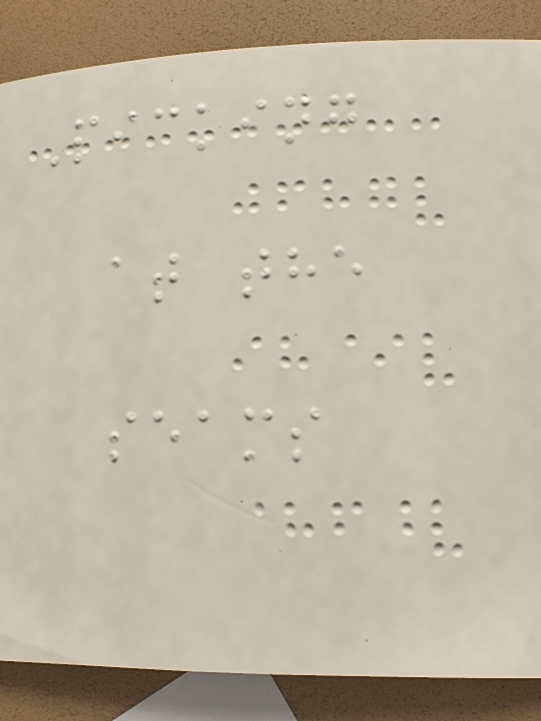Picking
at the
seams
